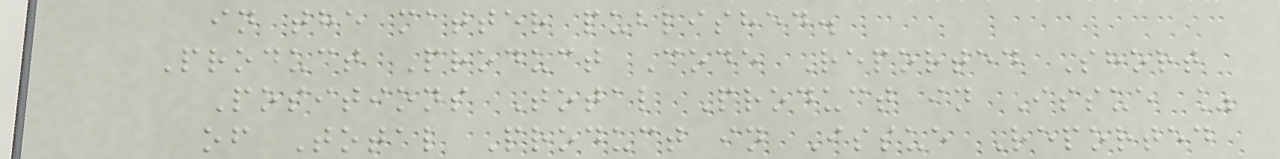in the matter published.
Product Product Code Reported Short
Positions Total Product in Issue %
of Total Product in Issue Reported
